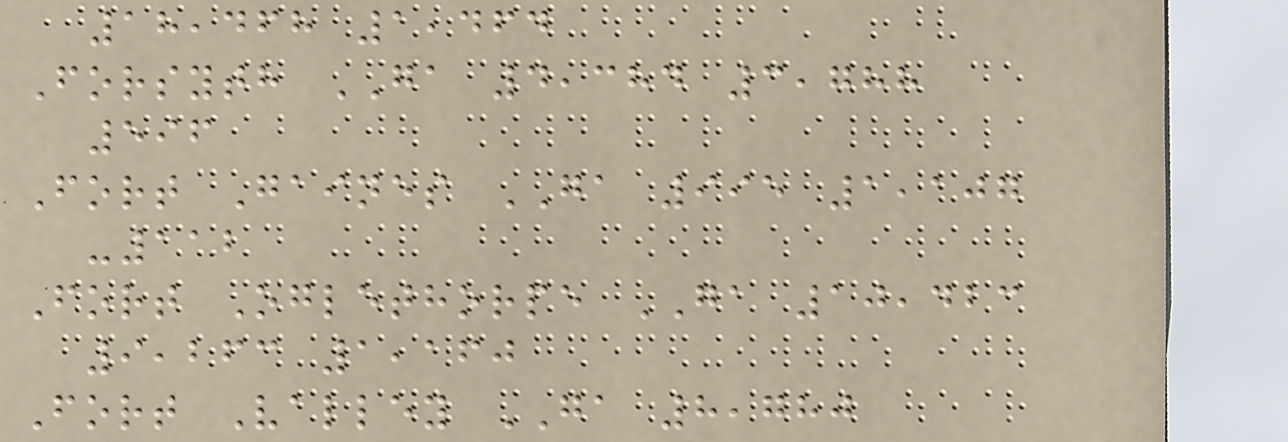18,468 1,464
Forsyth GA 4,384 3,788
596
Fort Gaines GA 995 1,107
-112
Fort Oglethorpe GA 10,423
9,263 1,160
Fort Valley GA 8,780
